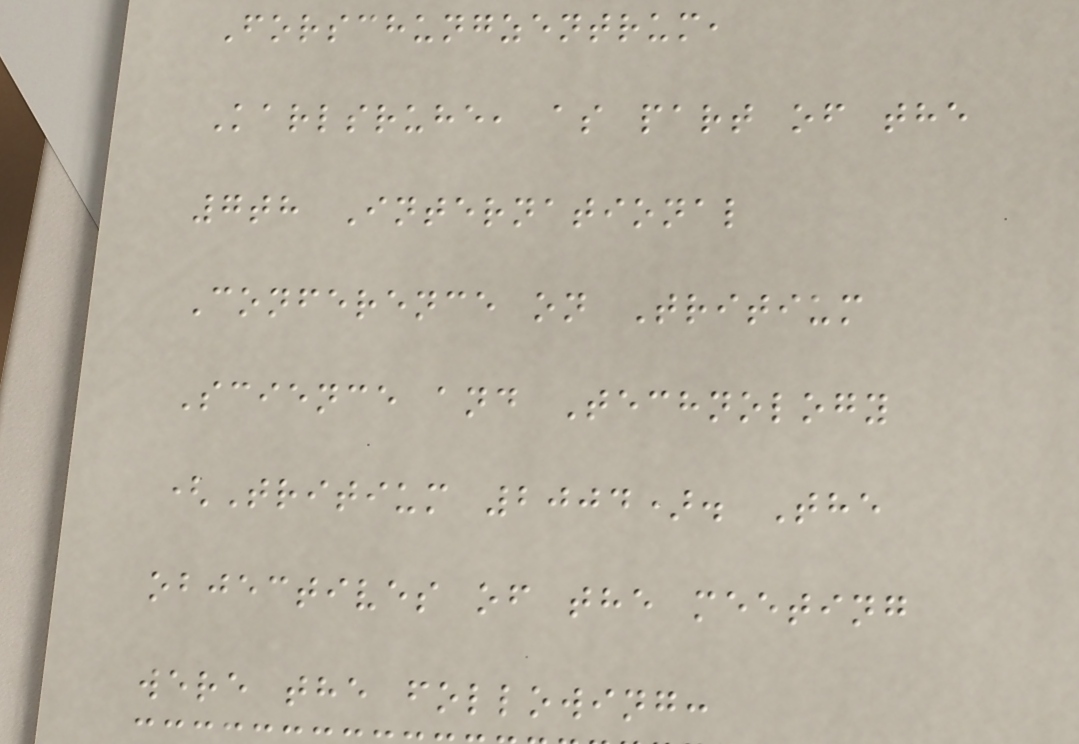Forschungzentrum,
Karlsruhe, as part of the
7th International
Conference on Tritium
Science and Technology
(Tritium 2004). The
objectives of the meeting
were the following:
